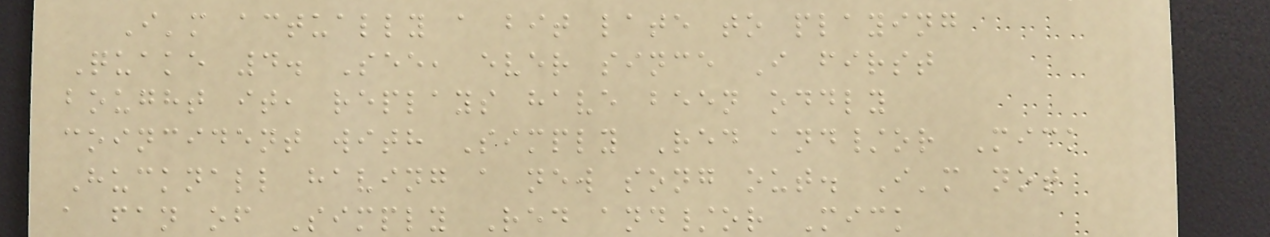I'm actually a bit late to playing
Quake 4. See, ever since I first
bought it, replays have been oddly
coincident with Simply Red and/or Mick
Hucknall having a new song out. I'm not
a fan of Simply Red and/or Mick
